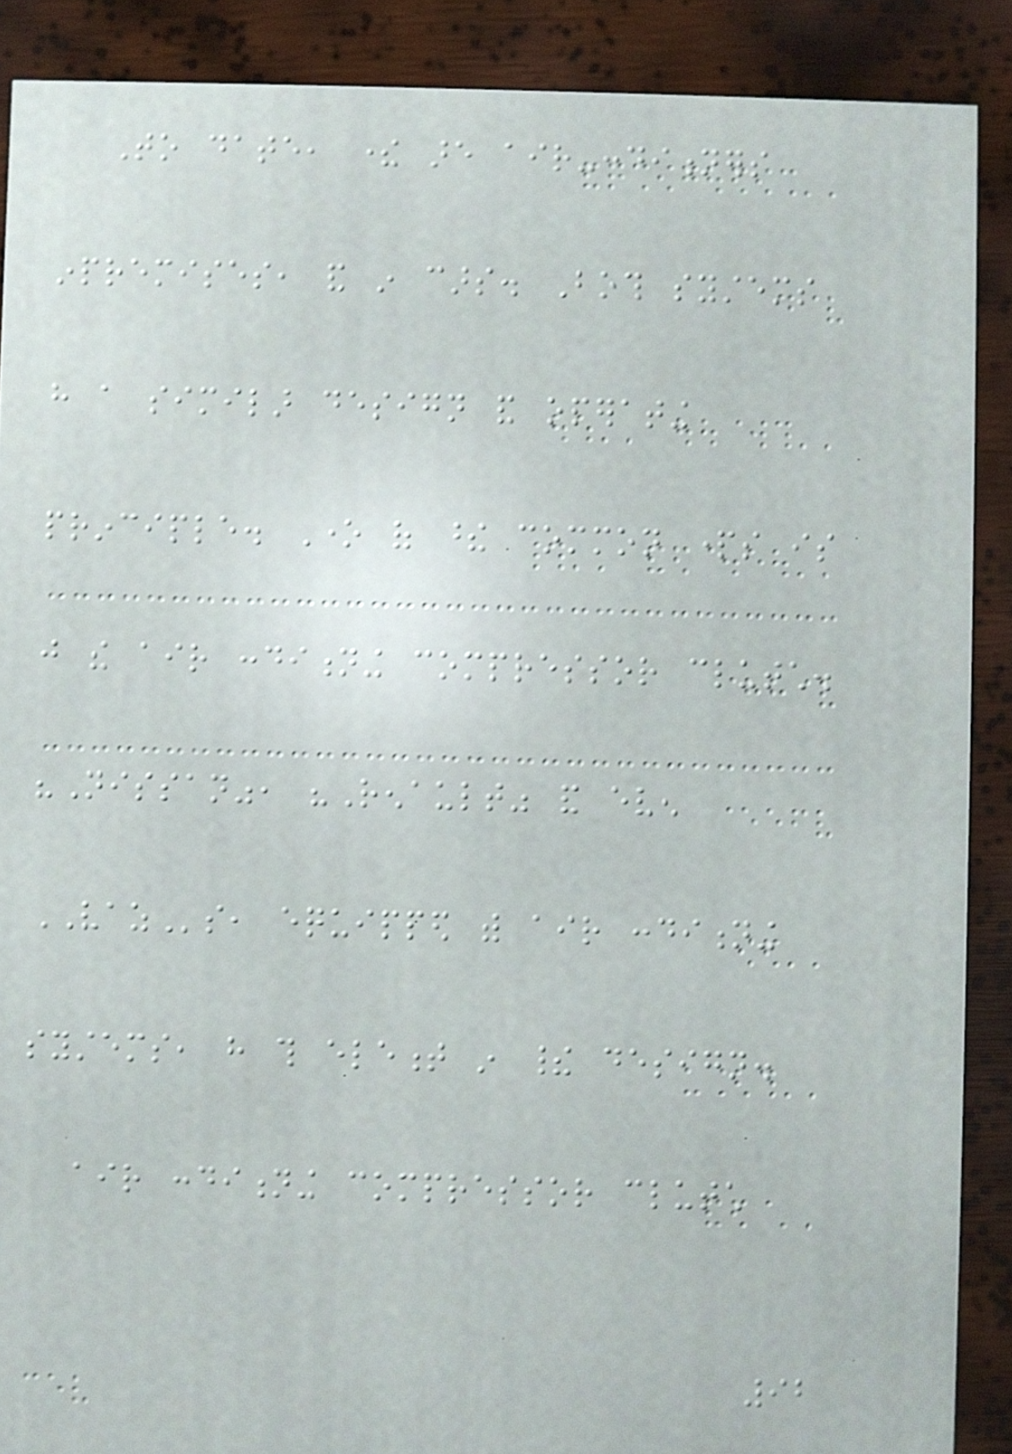To date, there are air-conditioners
inpremises, and in cars. Both systems
have a similar design and operating
principle. One of these common parts is
just the air conditioning compressor clutch.
"Nissan", "Renault" and even
VAZs, equipped with air conditioning
systems, have this element in their design.
air conditioning compressor clutch
92
